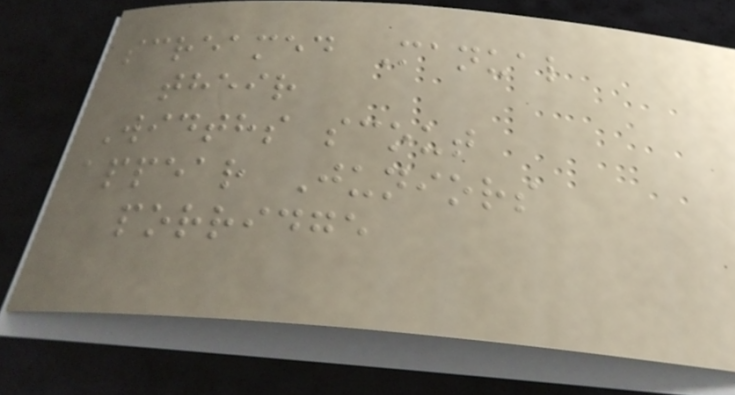screamed Manual
their
Widths scout
appear Juniors
porridge
